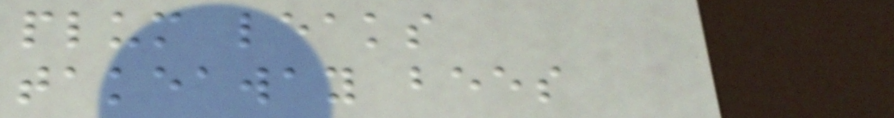plum leaks
takeaway bees
